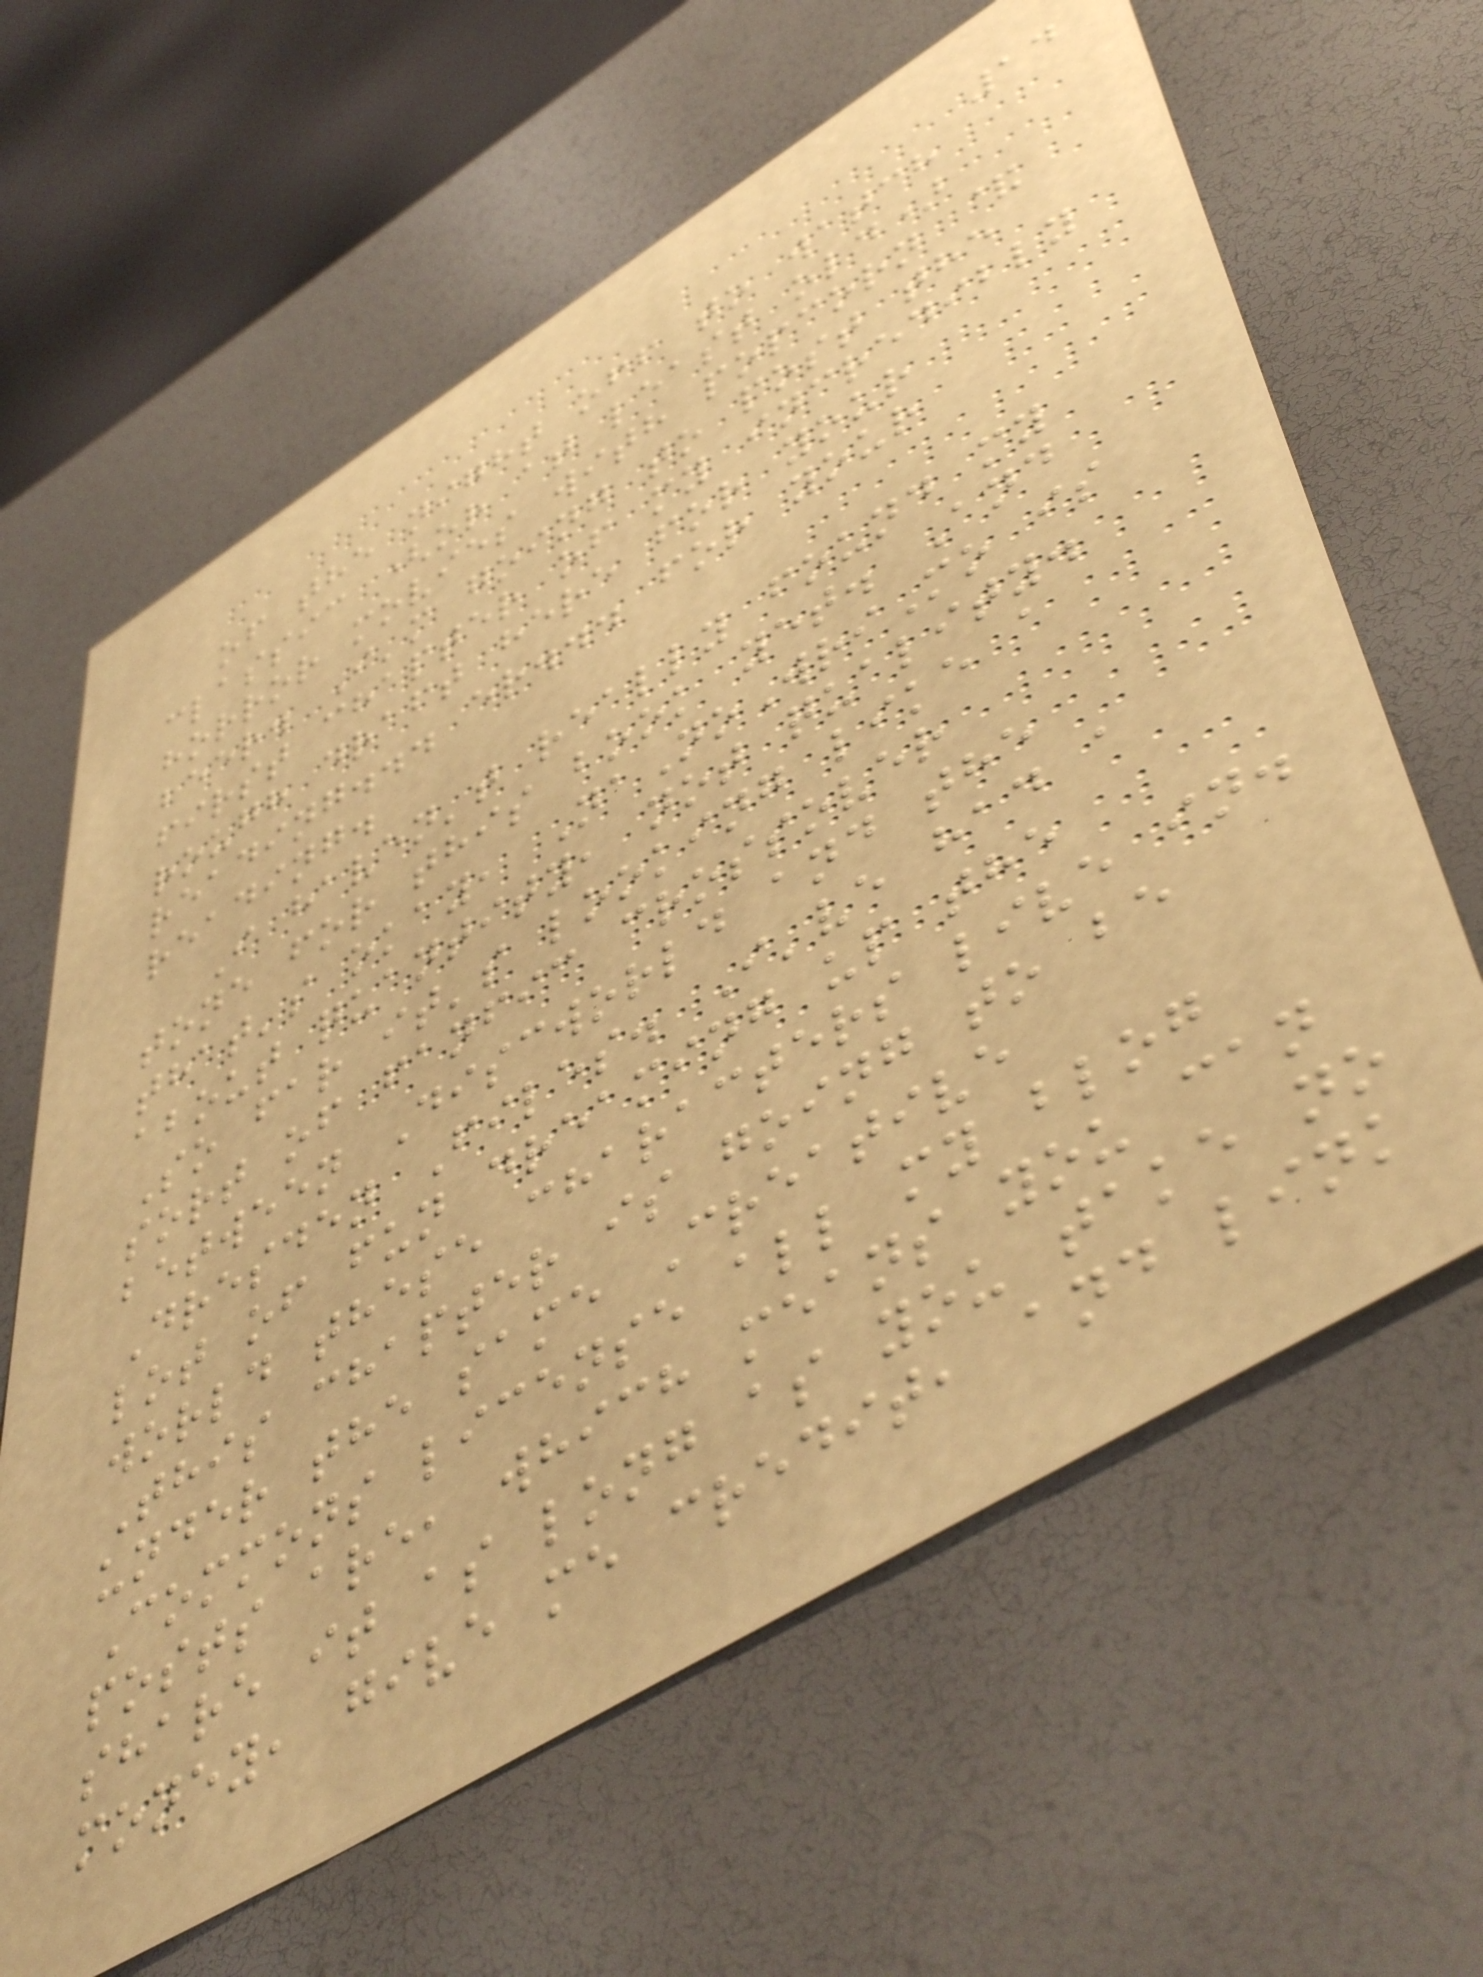14
of the night off to watch
classic (or at least old)
horror movies with popcorn &
beer. I'm going to post the
first chapter of my incredibly
rough draft here for your
reading... er... for your
reading.
I haven't really found my
tone for this book yet. And
that's okay, NaNoWriMo is
about quantity, not quality.
So far it's looking like a
sort of fanfic crossover
between Discworld and the
Dresden Files. I've had a
lot of fun dreaming up the
world these characters live in.
This chapter is going to be
under the same Creative
Commons license all my blog
posts are, which means you can
share it as long as you take no
money, give me credit, and link
